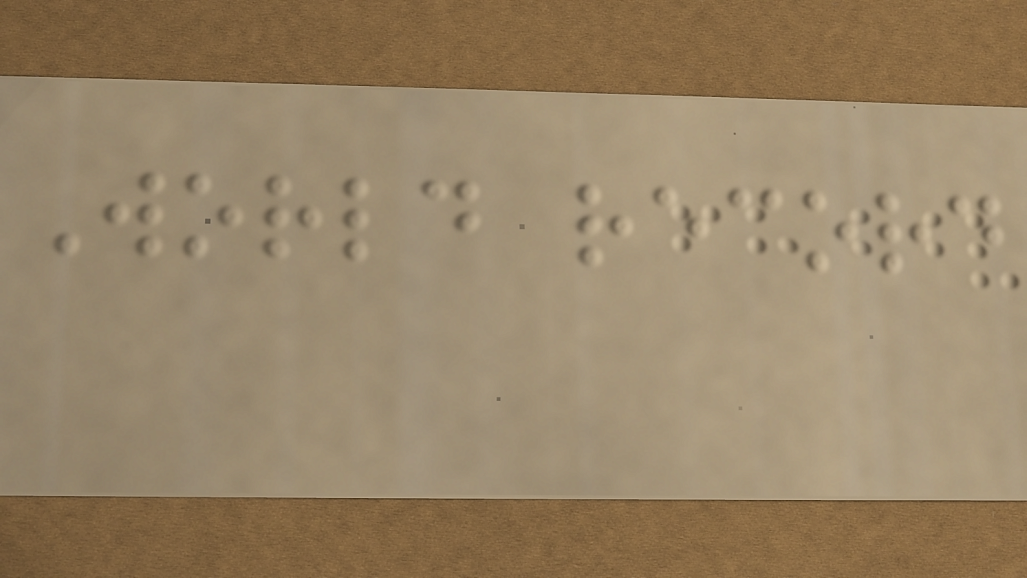World record
